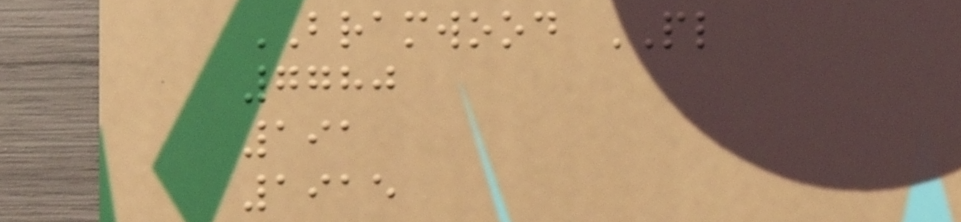BRAMWOOD PL
7780
191
1915
